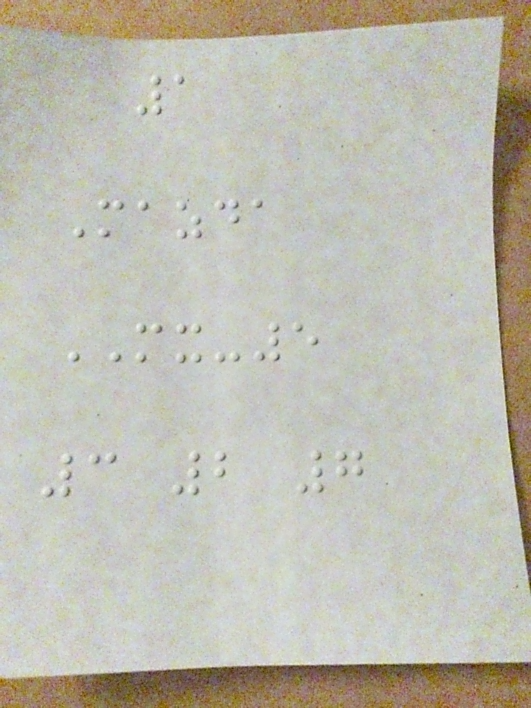1
Mazda
MX-5
3 2 7
